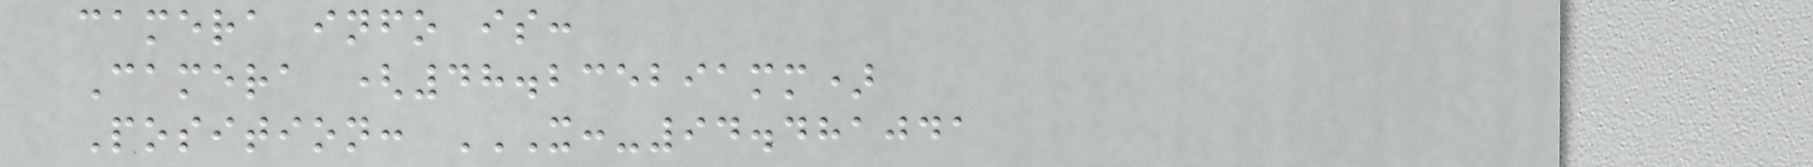camera info is:
Camera (48.235291mm)
Position: X:-94.481041
